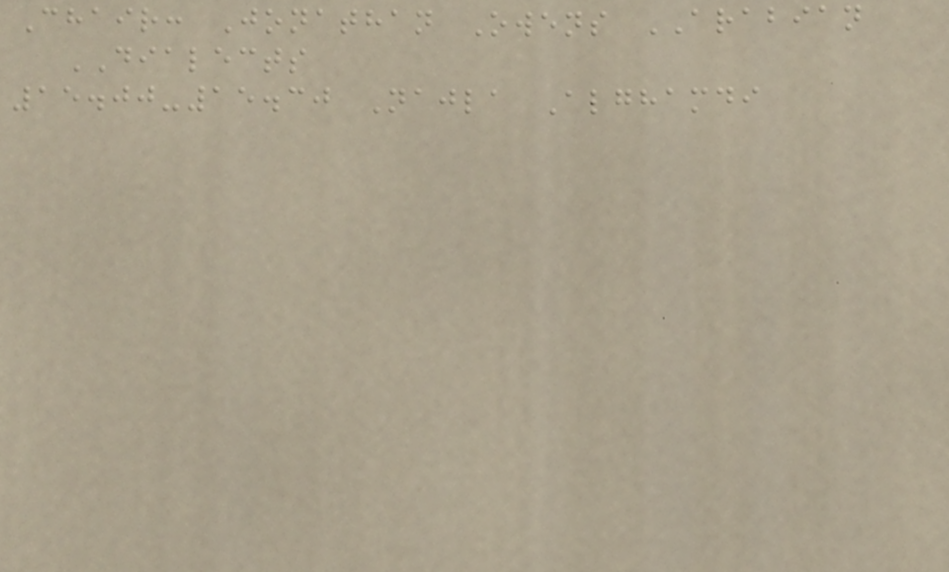Chair: Jonathan Owens ARABIAN
DIALECTS
15.00-15.30 Najla Alghamdi
